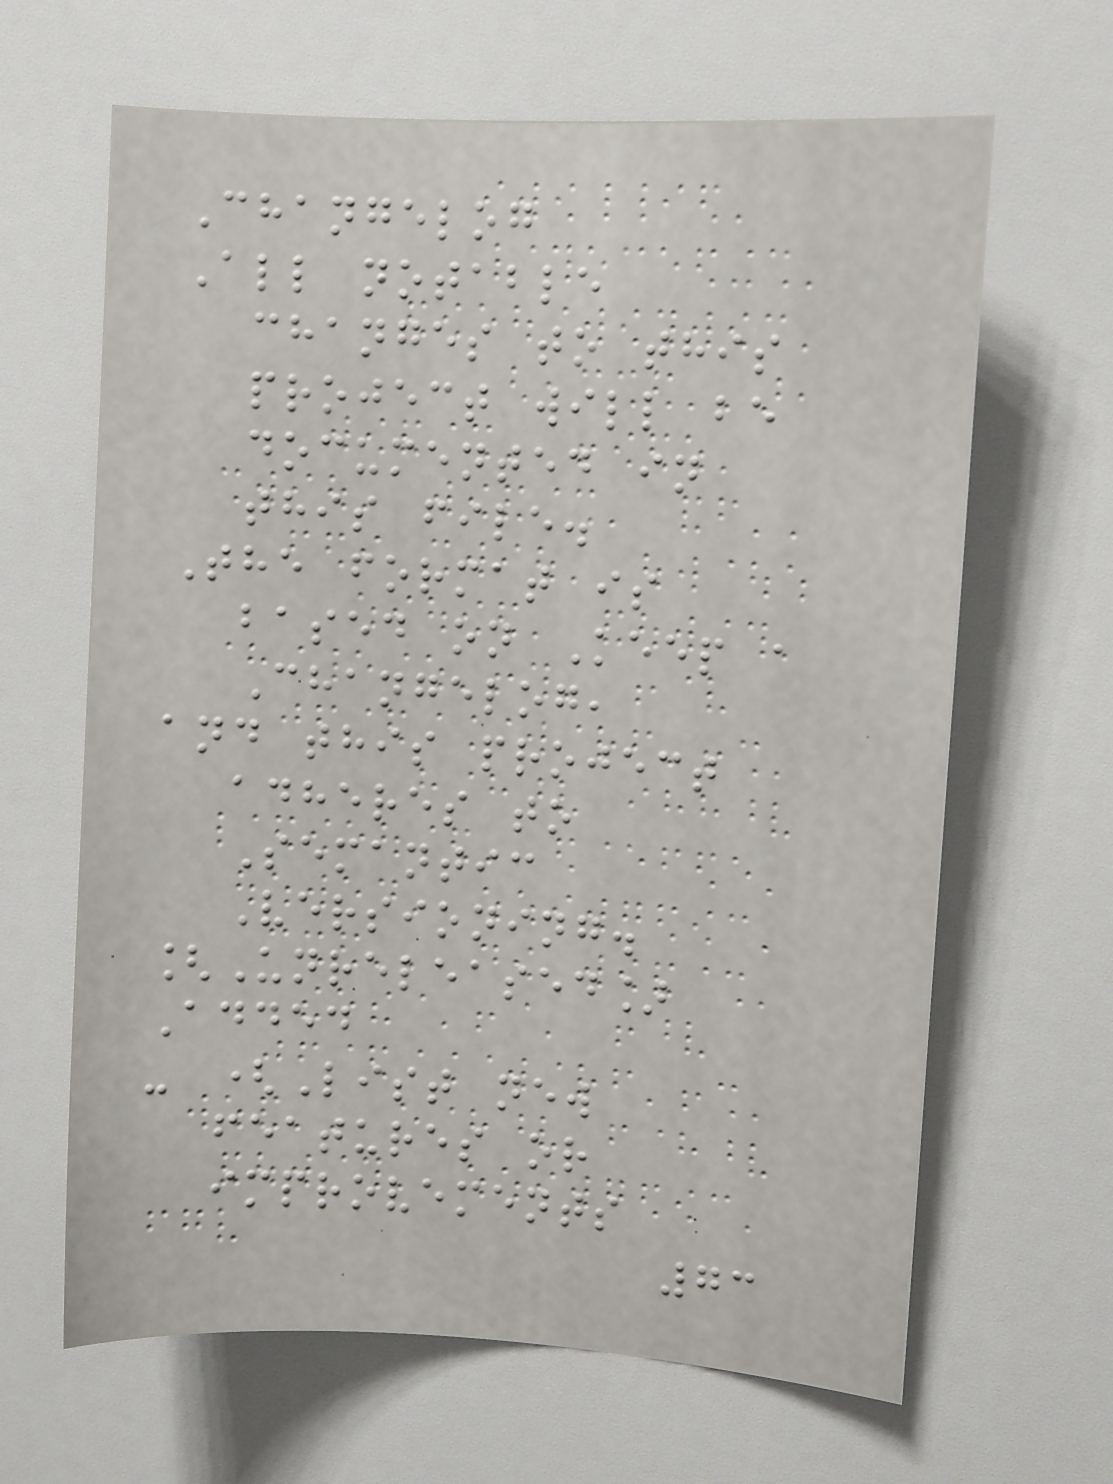Changelog
All notable
changes to this
project will be
documented in
this file.
The format is
based on Keep a
Changelog,
and this project
adheres to
Semantic
Versioning.
[Unreleased]
Added
- (List new
features or
improvements
73
